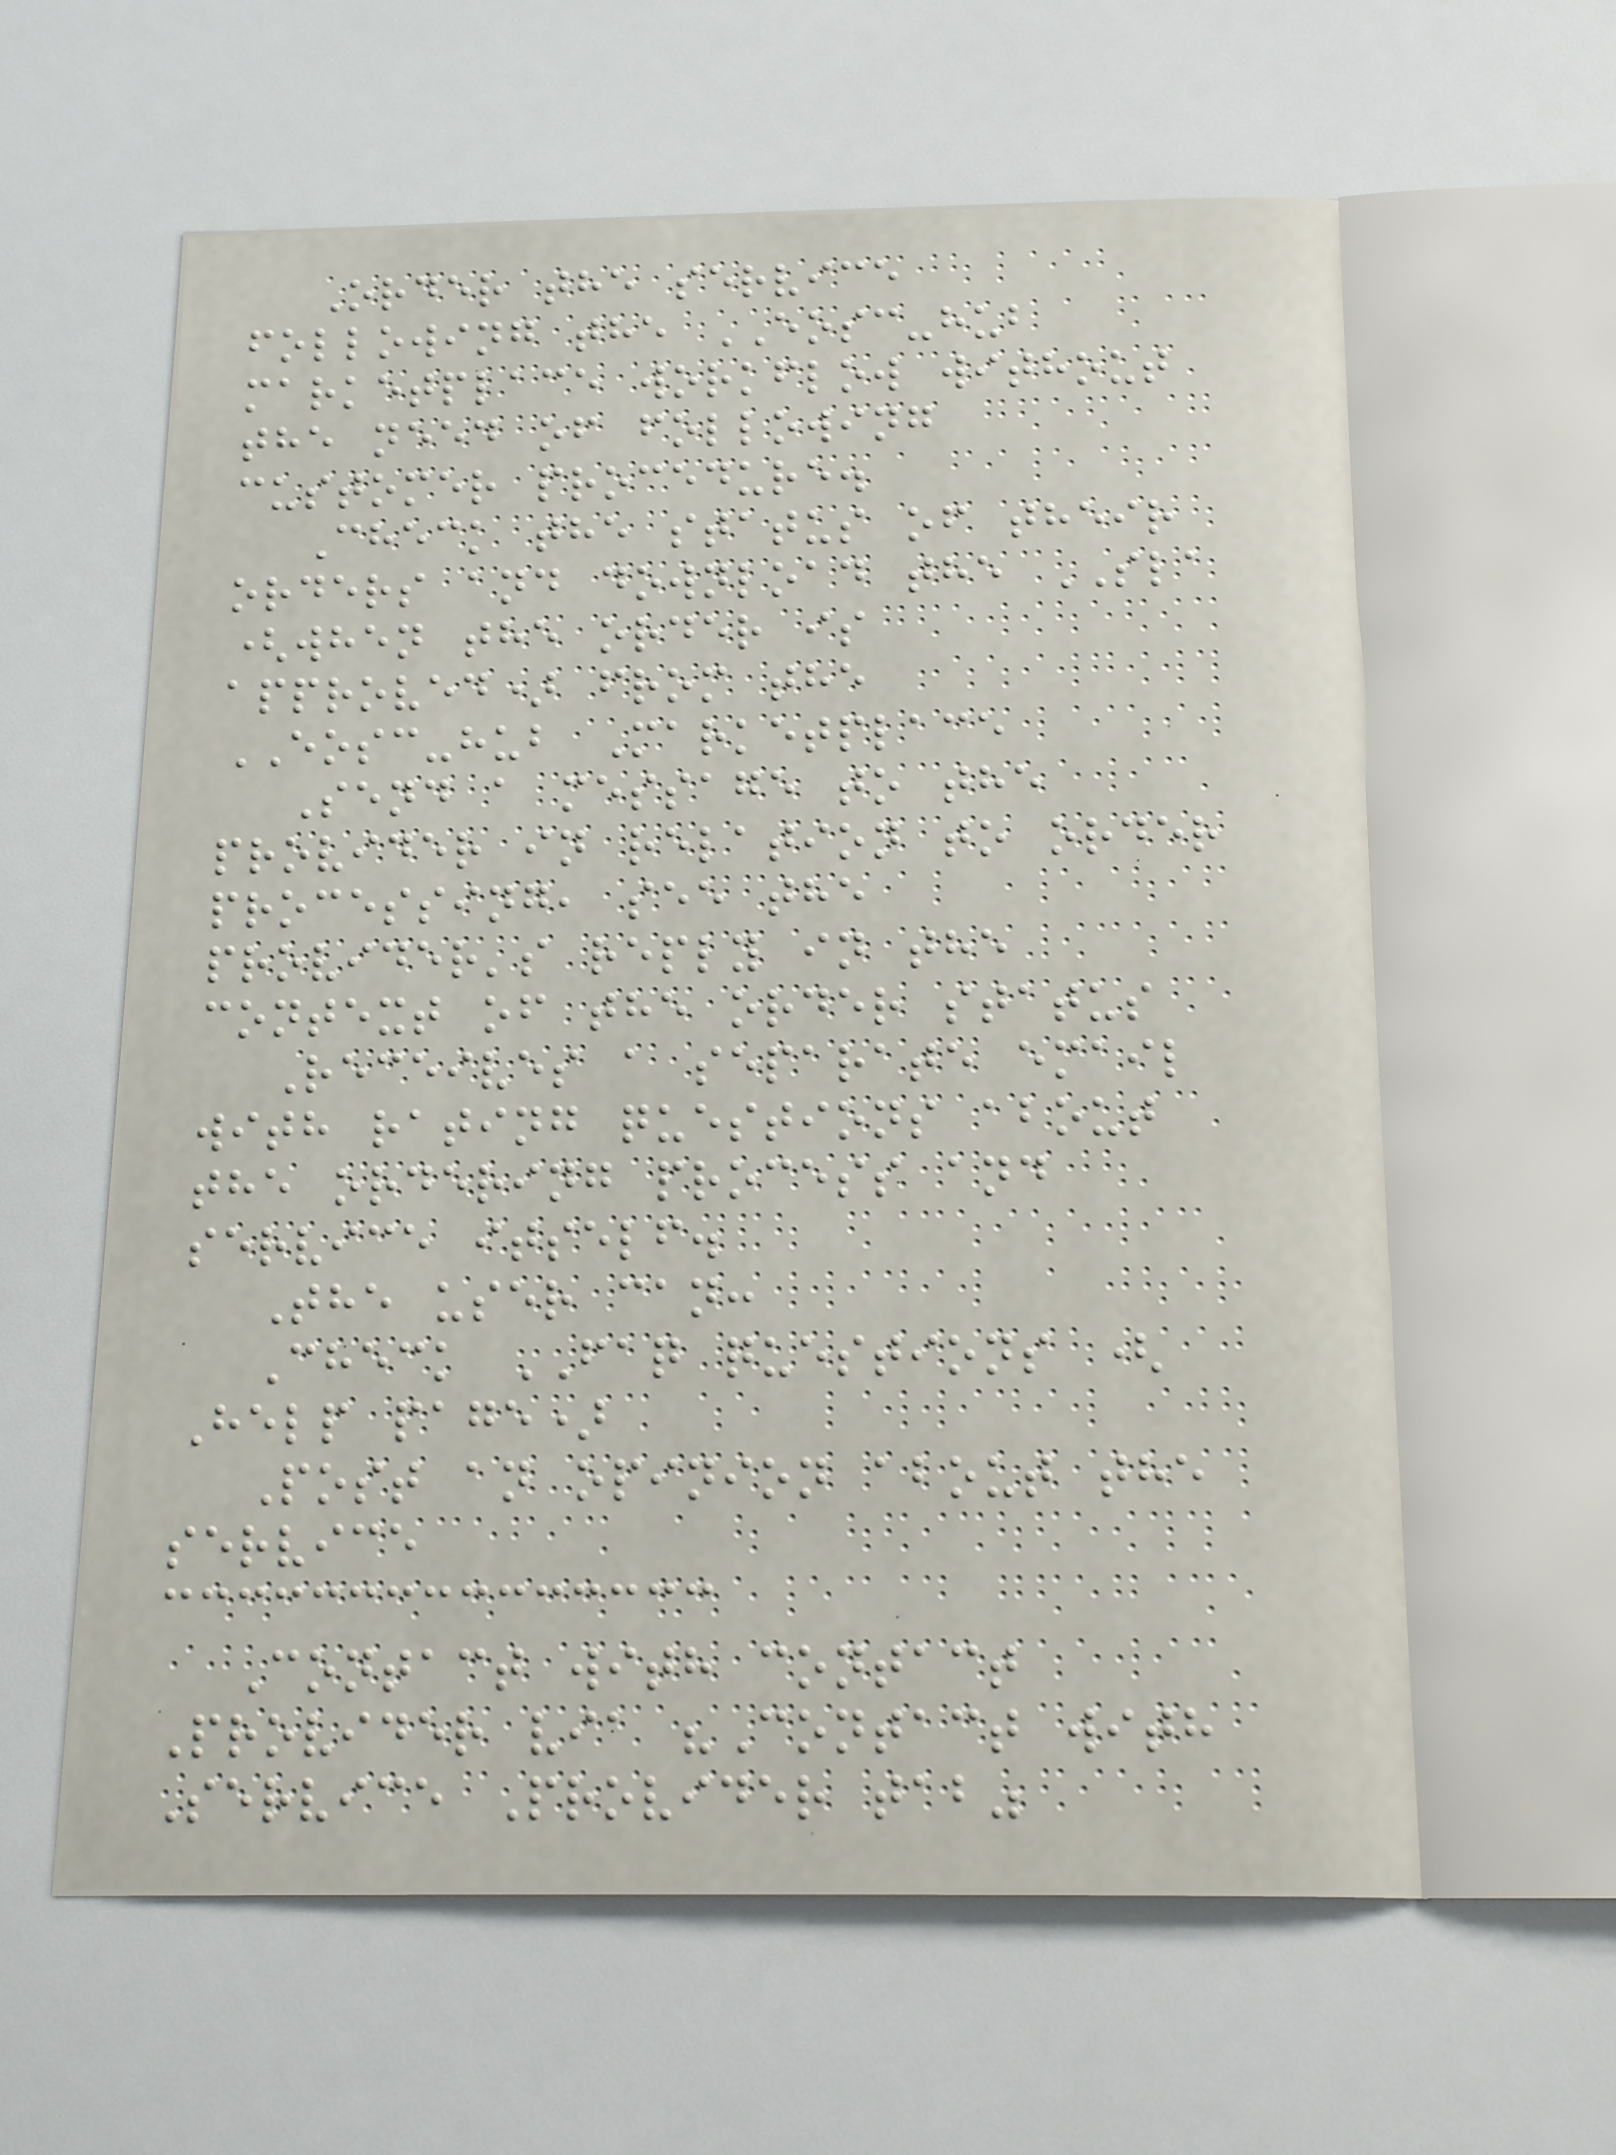Order the service
following the EOSC-hub
marketplace workflow without
the need of following
customer procedure.
Check the status of their
orders and download the SLA
(when the order is
approved) from the
EOSC-hub Marketplace
Send a message to the
provider in relation to order
processing, see the
provider's reply in the
context of the order status
Receives a separate email
with rating questions about
the ordering process and
service itself.
The user can:
Check FAQ questions (
Help page)
Post an opinion about the
service
Contact with contact
Provider via "Contact with
Service Provider tab"
